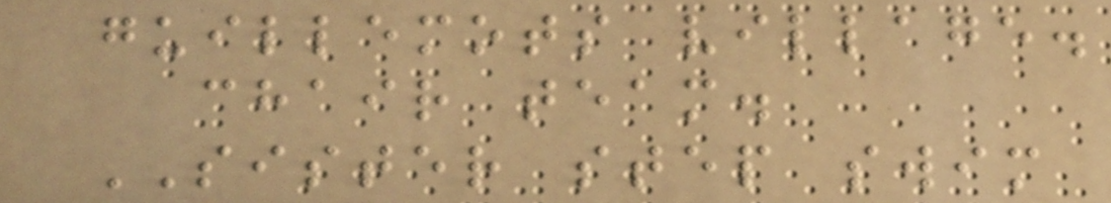guillemots village.
chair team.
SISTER step swim
